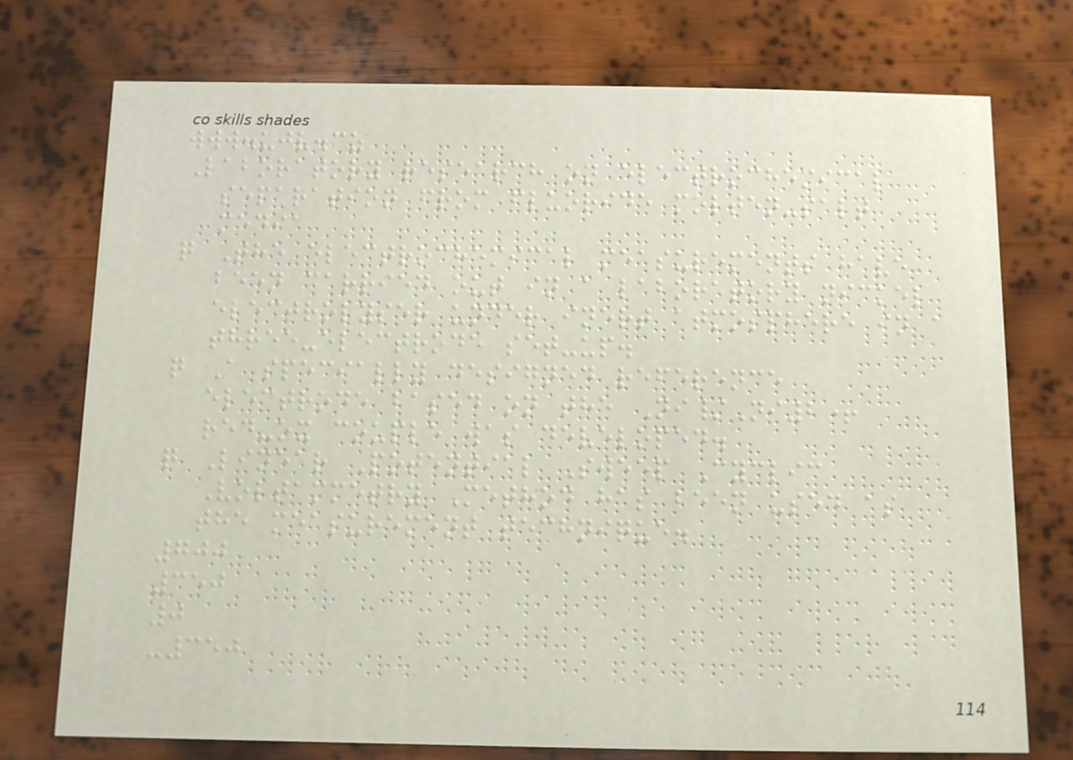www.ujv.cz
Laboratory research on electrochemical
separation from fluoride molten-salt
media
q The electrochemical measurements have
been carried out in a laboratory nickel
electrolyser under inert atmosphere in a
three-electrode set-up.
q A specially designed reference
electrode based on the Ni/Ni2+
red-ox couple was developed.
q Linear Potential Sweep Cyclic
Voltammetry Method has been used as
the measurement technique.
700
350
0
-350
